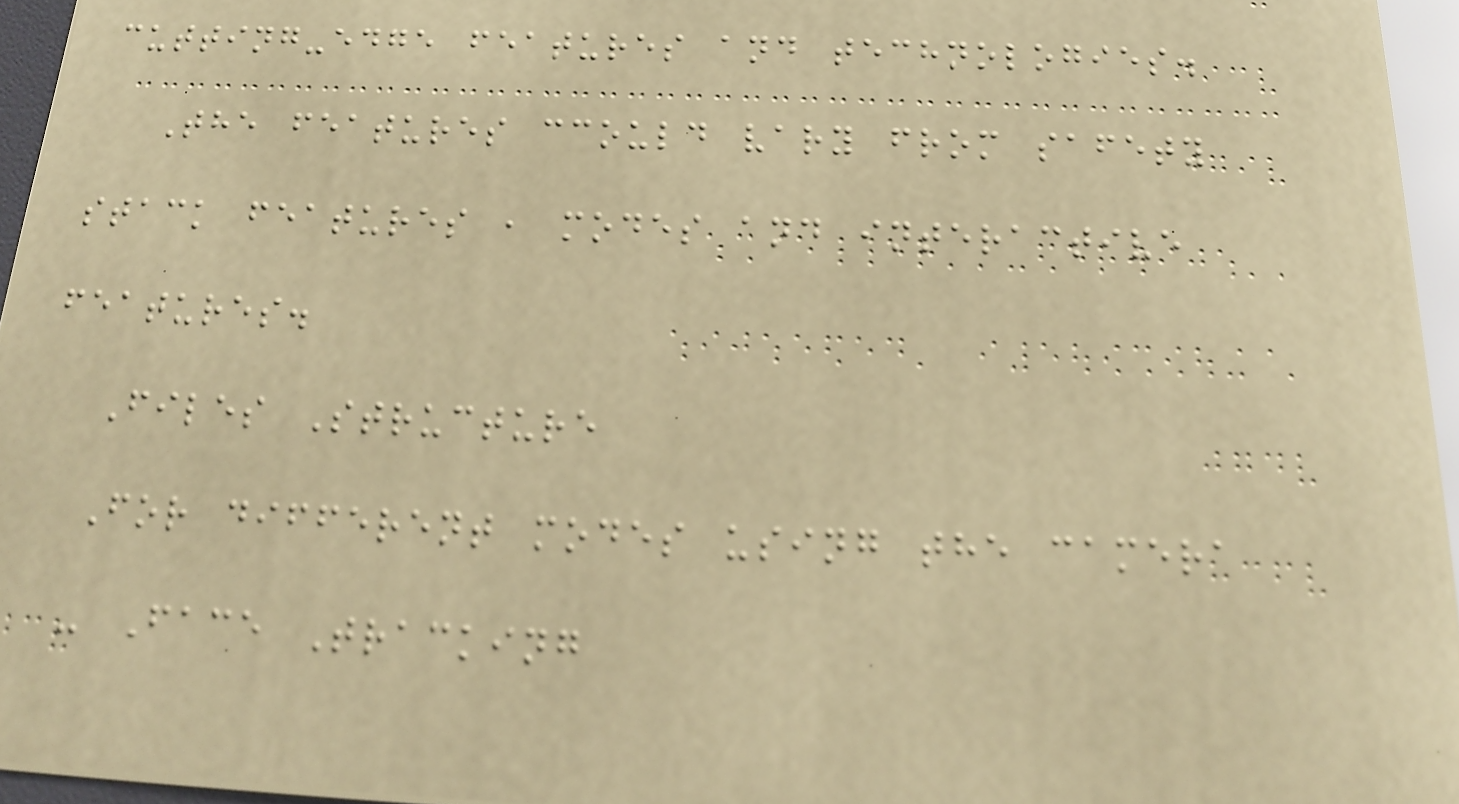cutting-edge features and technologies.
The features ccould vary from safety
stack features , modes and interactive
features.
Files Structure
For different modes using the camera
- Face Tracking
